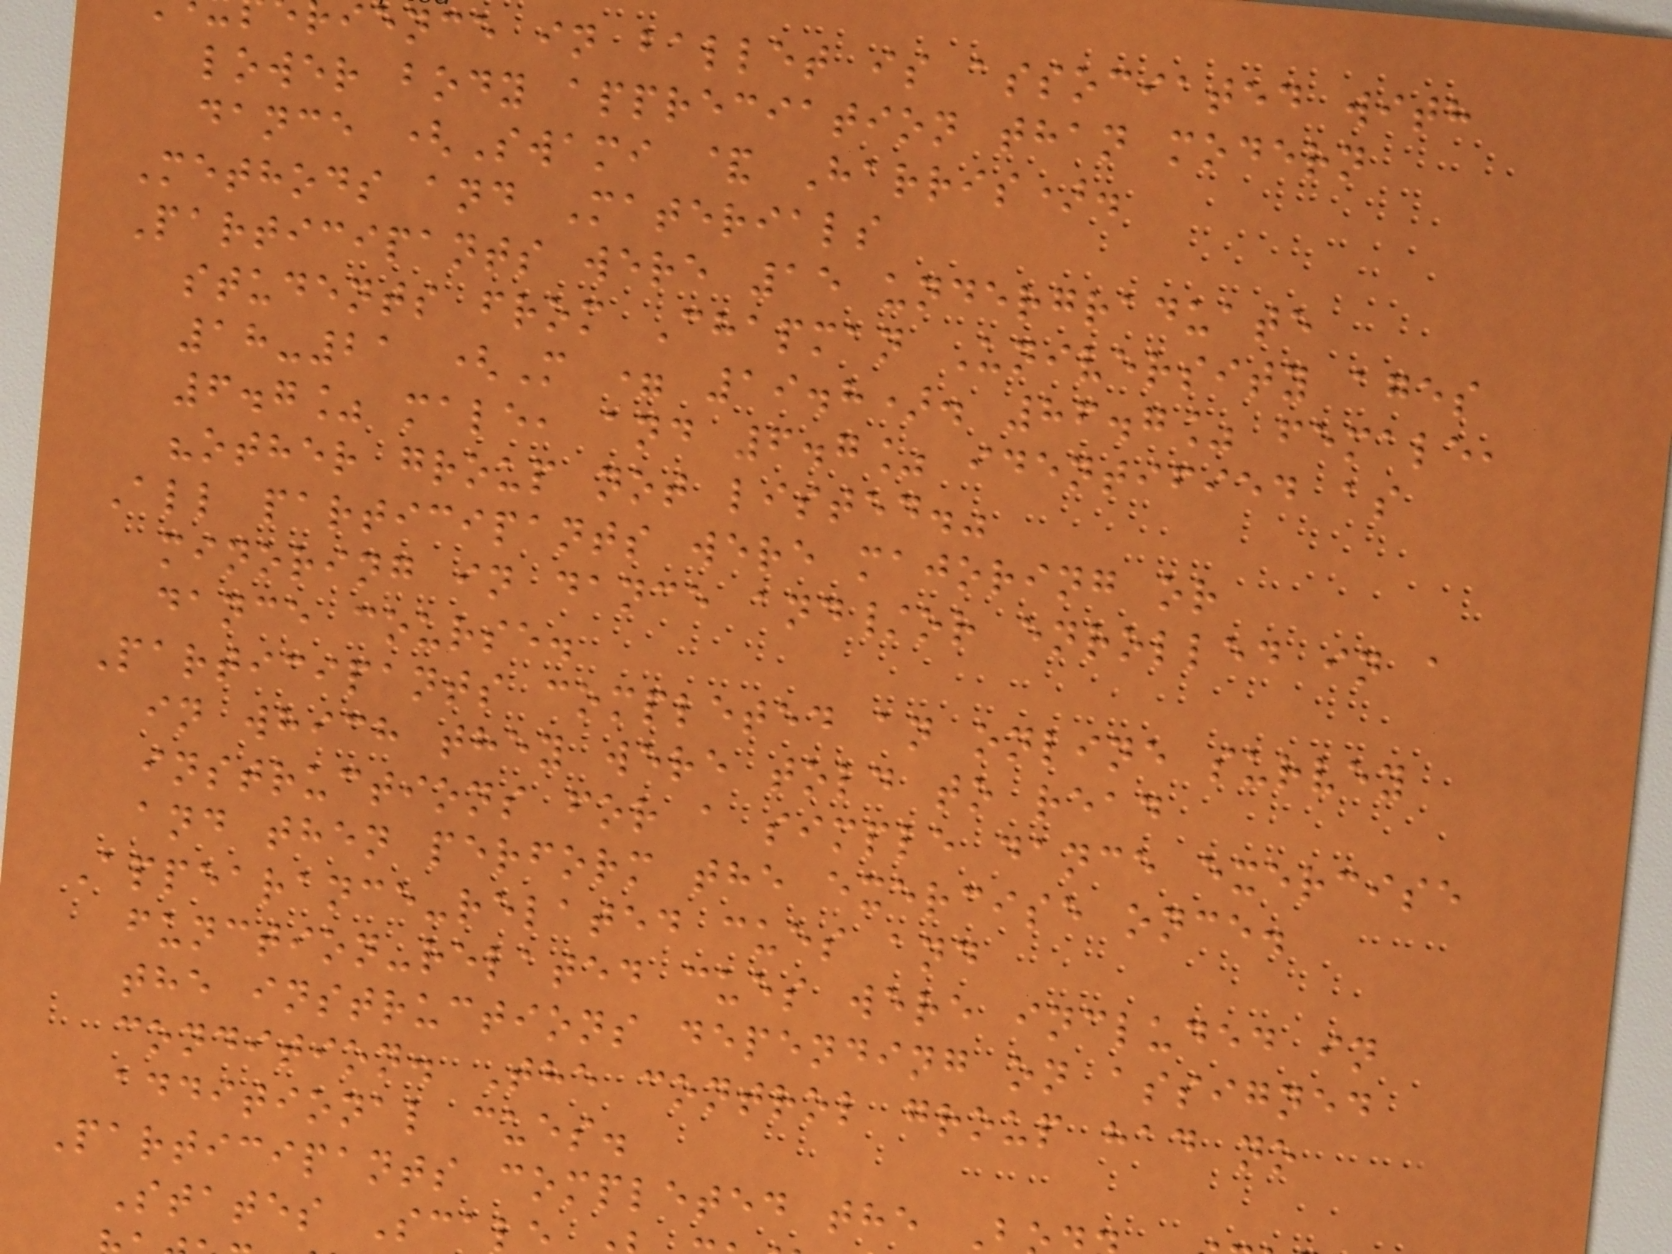ience in ballet is associated with
lower body appreciation than modern
dance (Swami & Harris).
Methods and Materials
Participants were 15 undergraduate
students from Chapman University ages
18-21 (M = 19.8). 86.7% female,
6.7% male, and 6.7% identified as
"other group not listed."
All participants were majoring or
minoring in dance and/or enrolled in a
dance course.
Participants completed an online survey
in which they were told to read
instructions for a simple dance exercise
and then perform the exercise once.
Appearance-related cues and
function-related cues were included in
the instructions depending on assigned
condition. The control group had no
additional cues.
Participants completed the
States Scal
